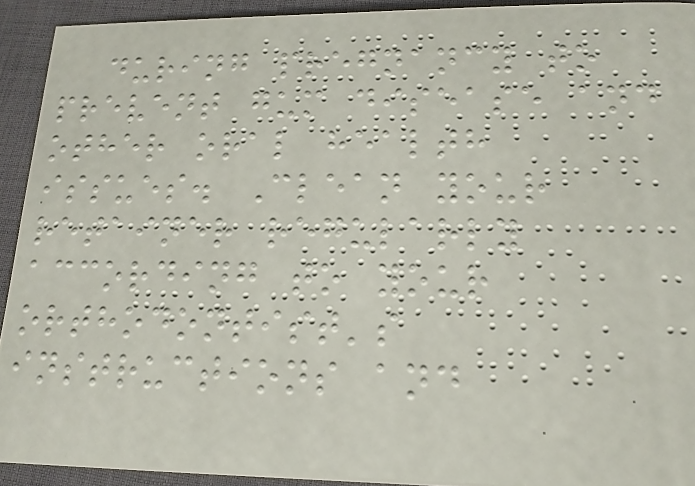during pregnancy to
prevent gum disease and
other oral health
issues. Clean your
retainer regularly
according to your
orthodontist's
instructions and
